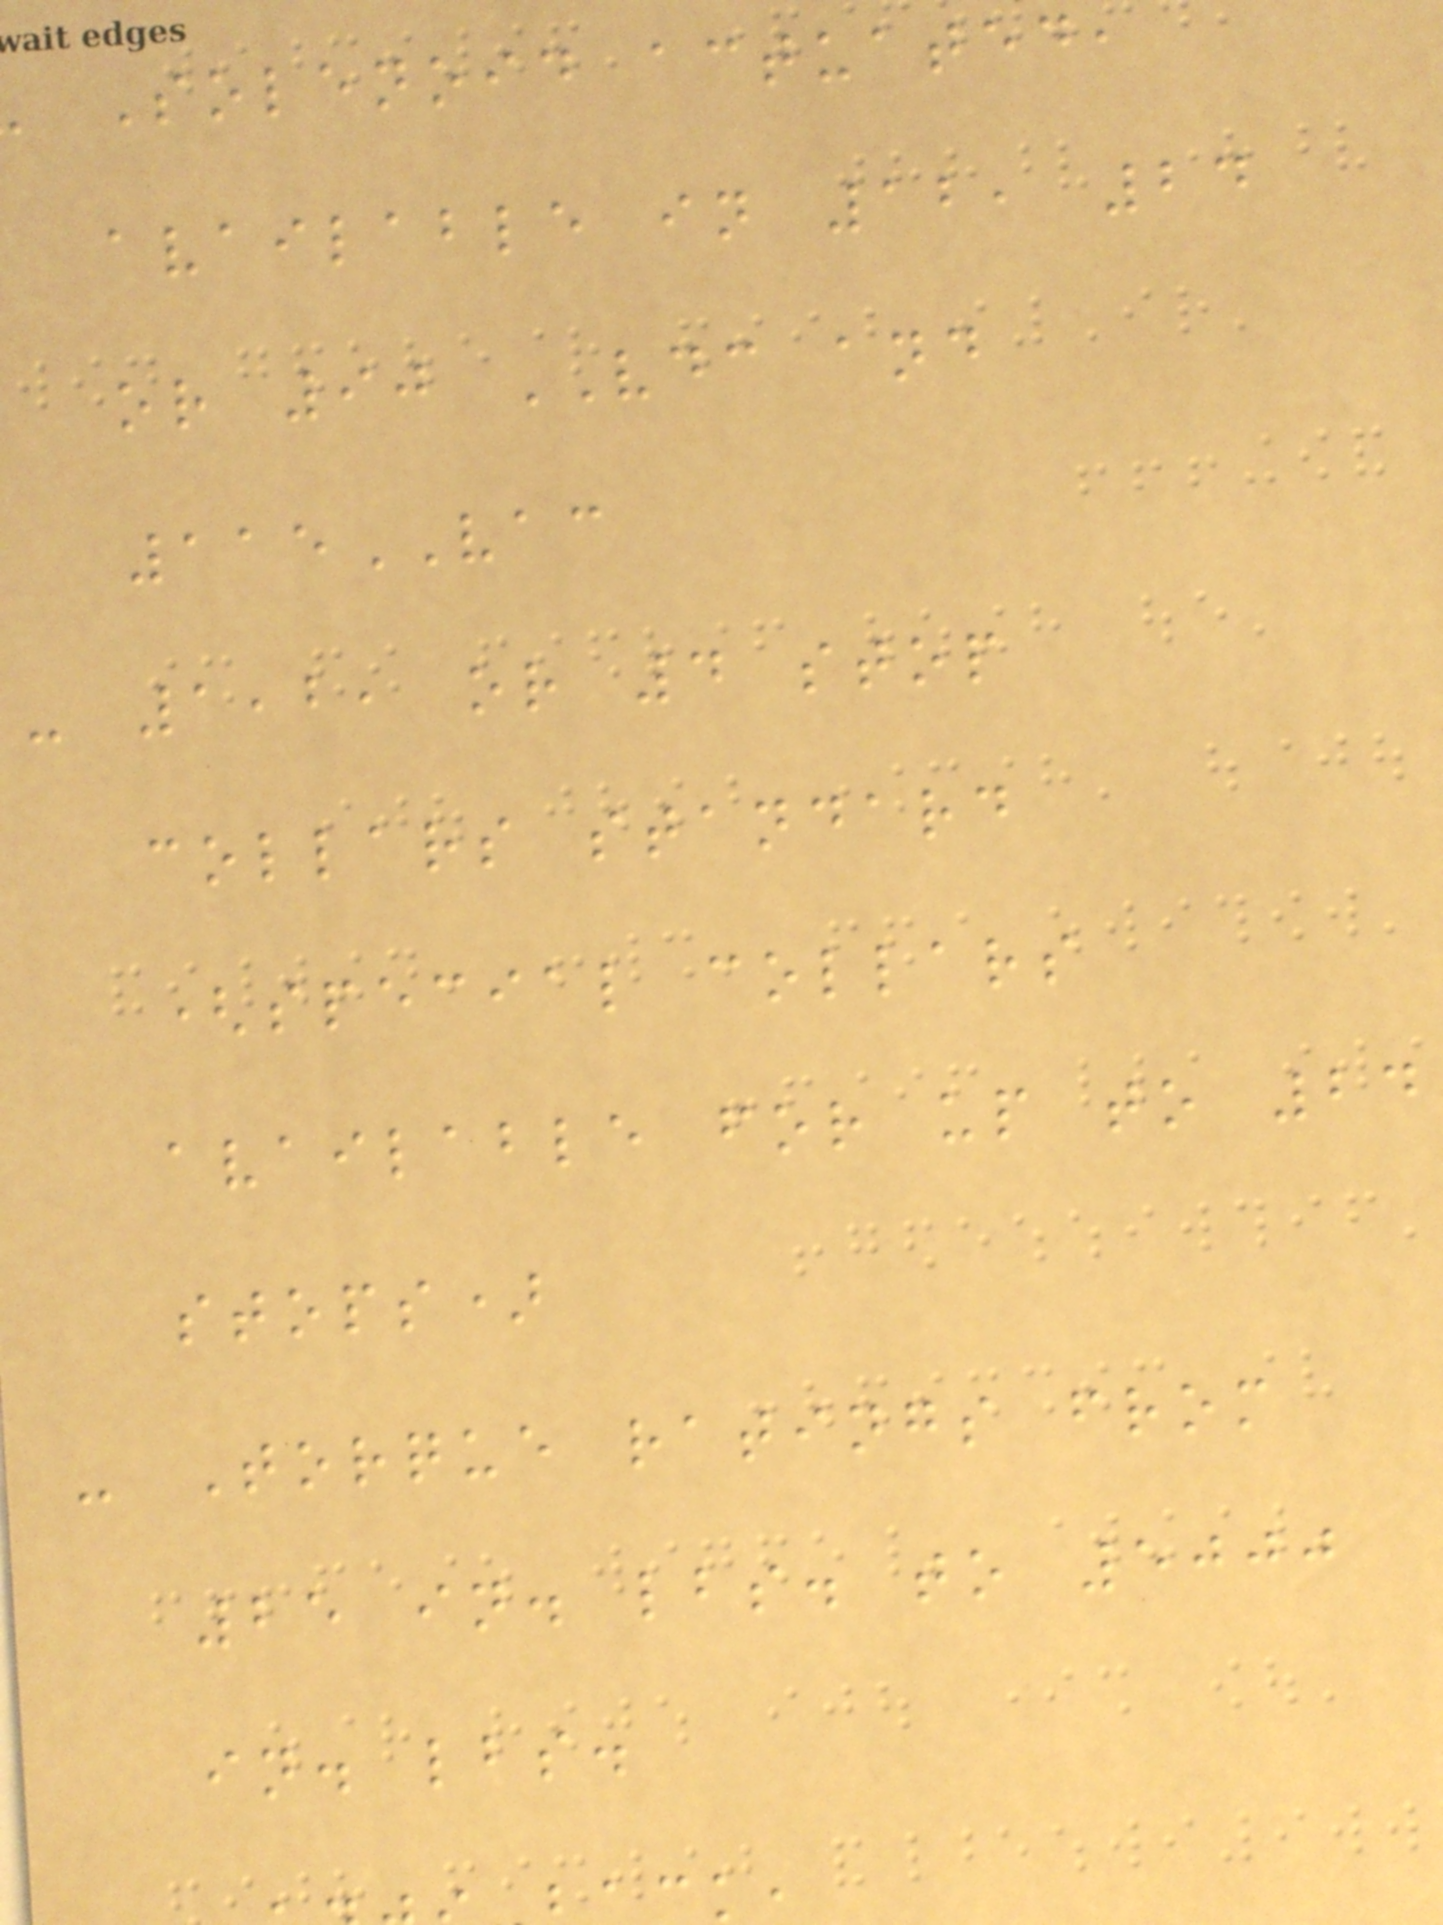Solenoid actuated,
available in 12, 24
or 90 VDC and
115VAC
- 1,2, or 4 stop
collars standard
(special collars
available for up to 24
stops)
- Torque ratings from
25 in. lbs. to 5000
in. lbs.
